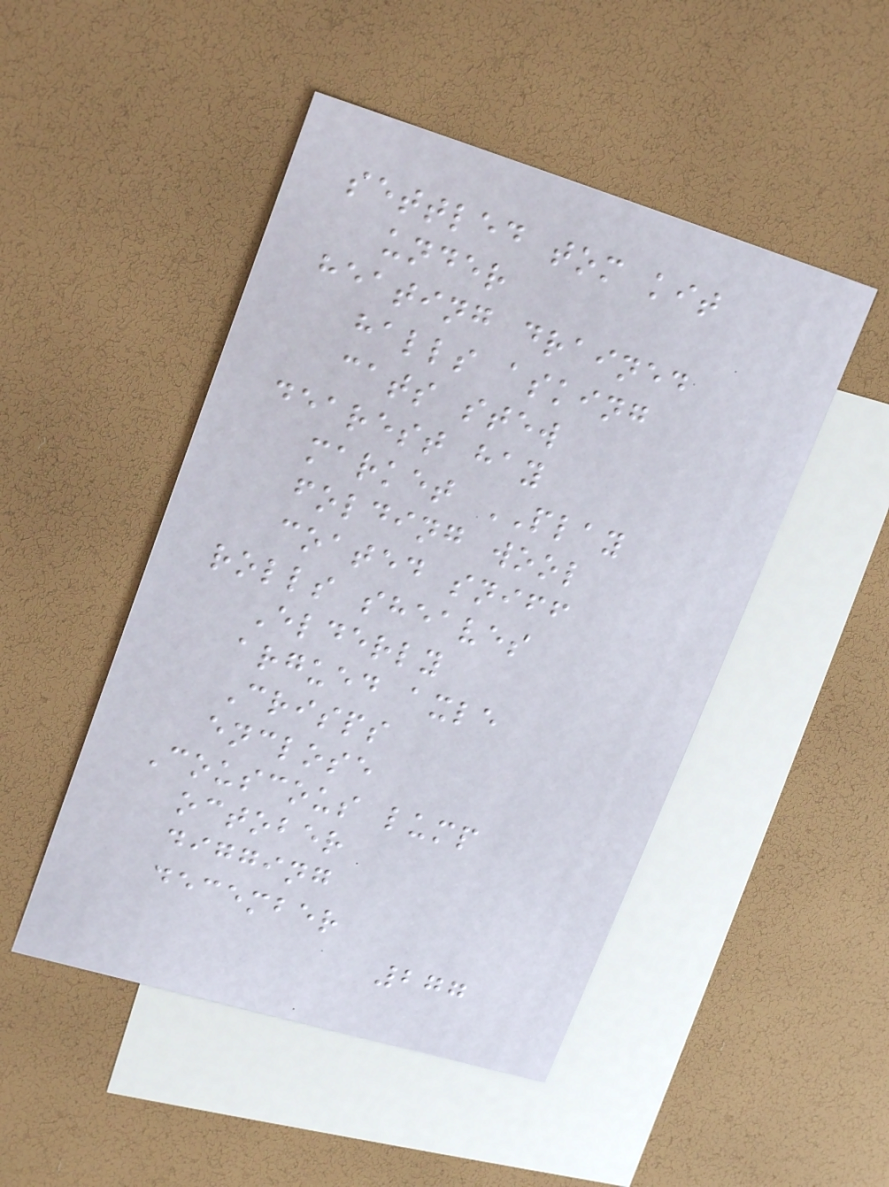settled tom kit
under
heating drained
halls asking
cats stew
dearest hay
market PLAY
folding wool
coated sniff
rolls sheaves
Elderly
argued axle
Crisps
enclose
Couscous lump
october
digging
december
277
